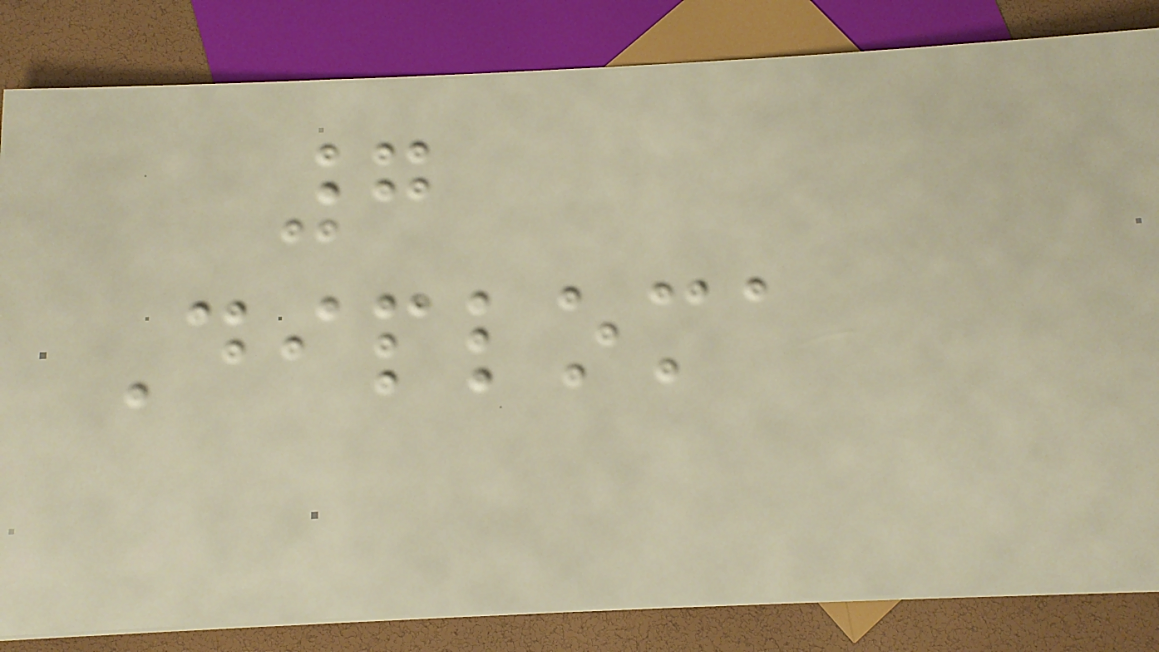7
Diploma
